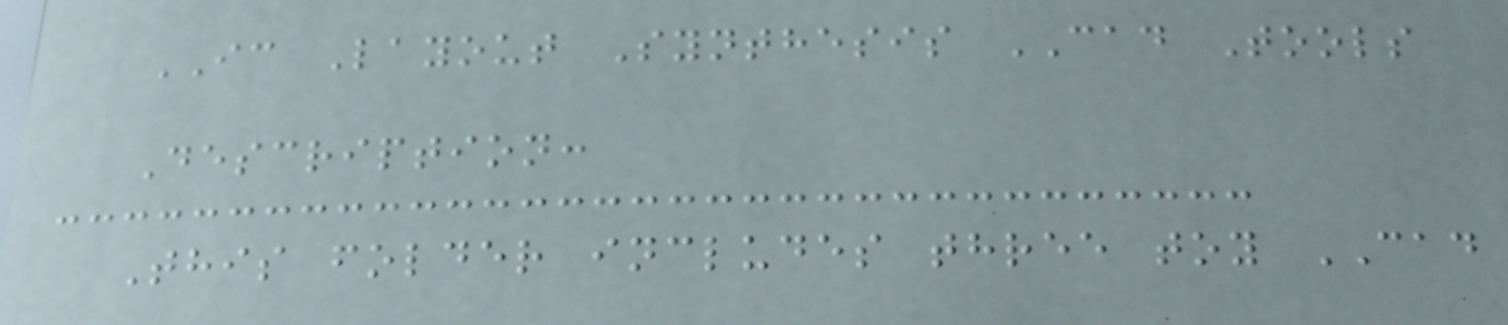IC Layout Synthesis CAD Tools
Description:
This folder includes three toy CAD
